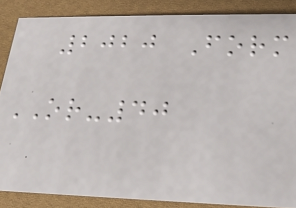2020 Form
OR-40
